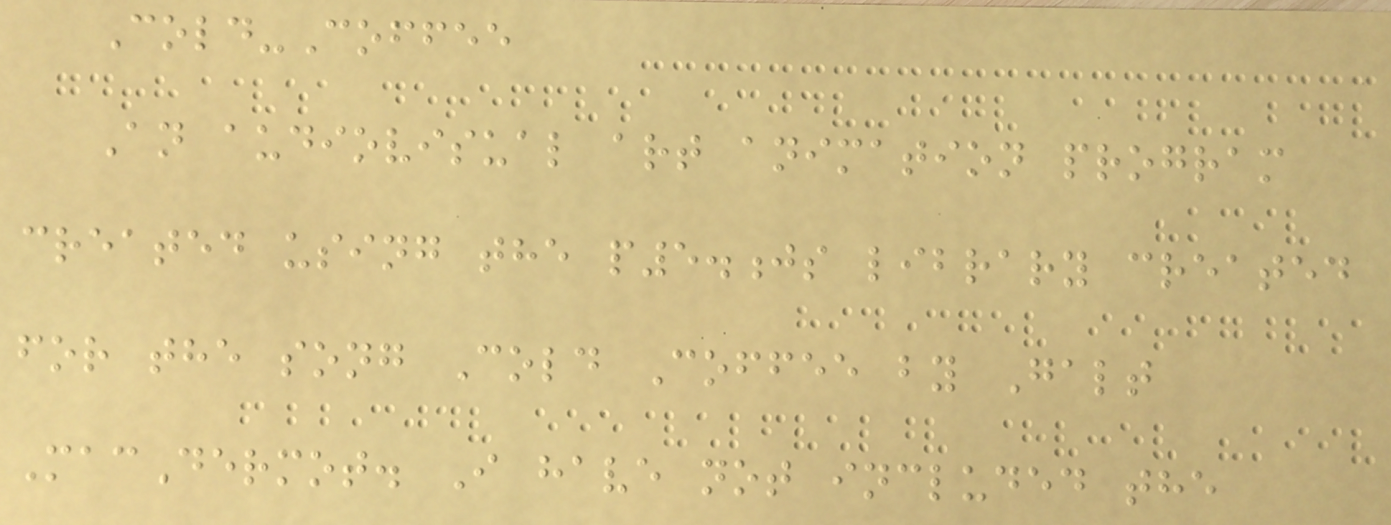Cold-Coffee
An audiovisual art animation program
created using the p5.js library created
for the song Cold Coffee by Galt
MacDermot. I have not included the
